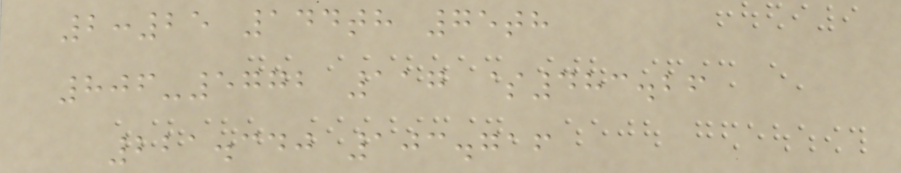2:25 144th 75th
806-5772 117 $483.26
221.340 103.716
